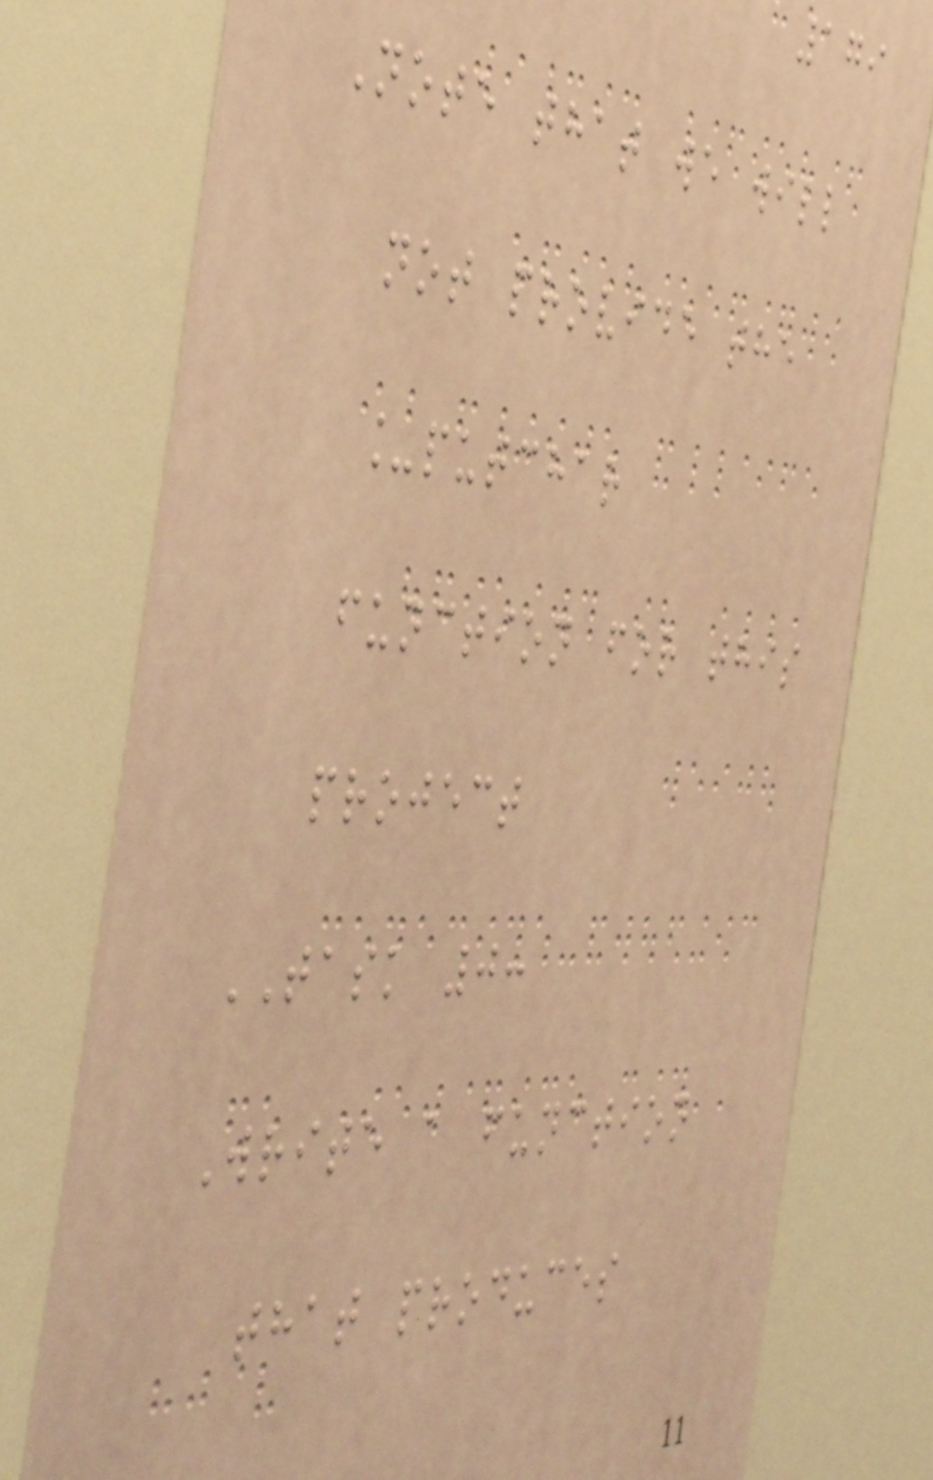179
Note that we will
not provide the
_putchar
function for this
project
TASK 0:
Write a function
that produces
